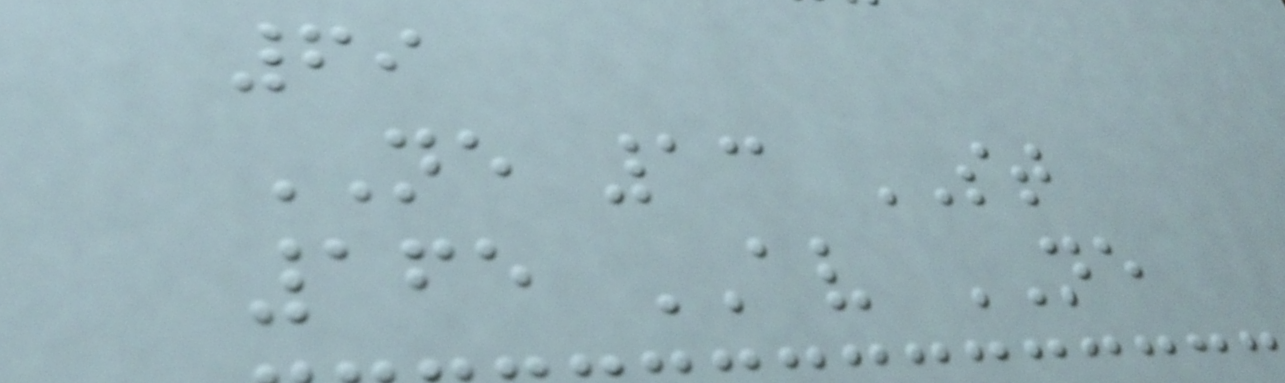69
NE 13 ST
165 AV NE
